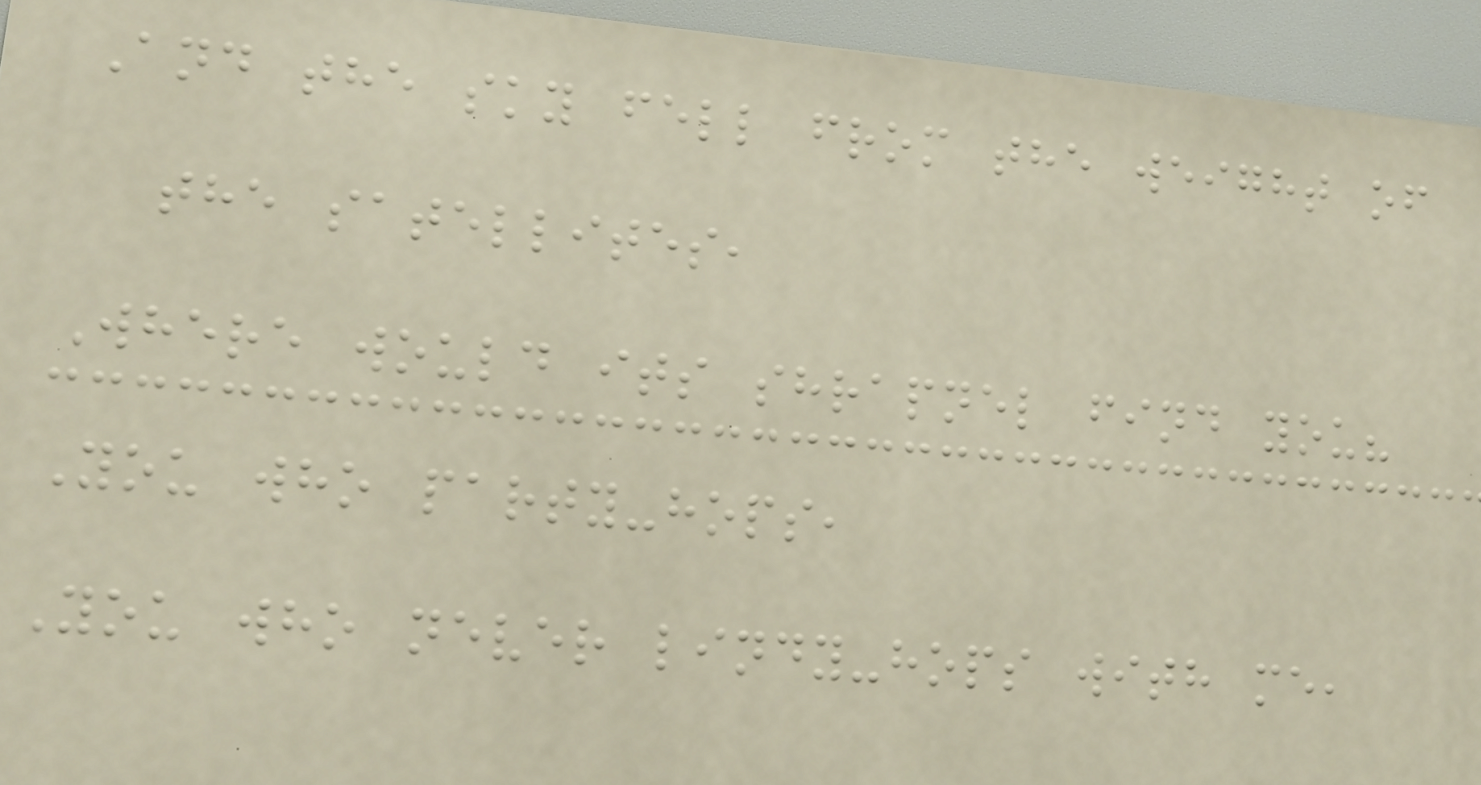And the sky fell from the weight of
the satellites,
Where would its shrapnel find you?
You who party-hops,
You who never lindy-hops with me,
